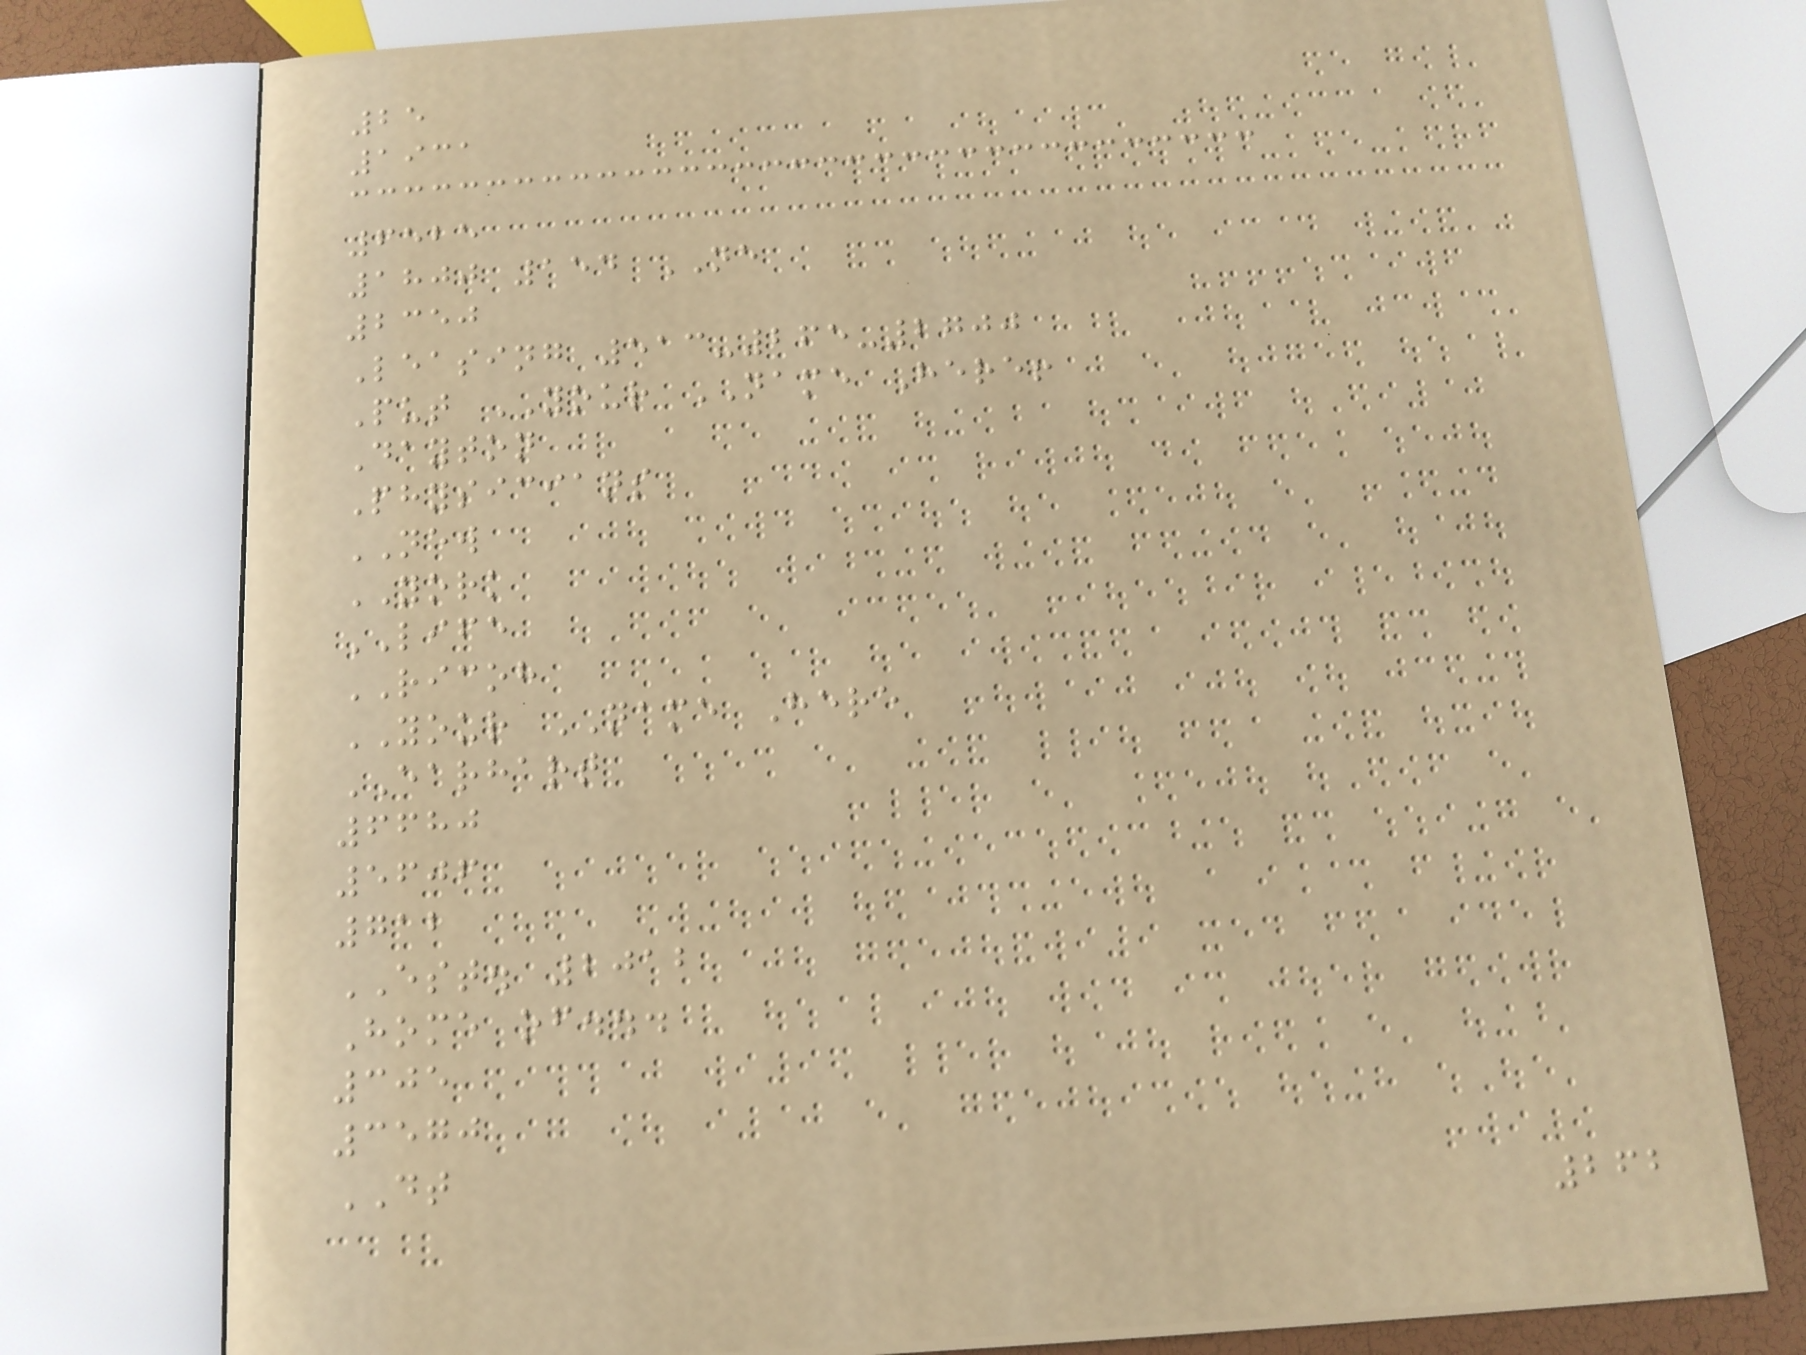25
1931
6525
1800 154 NE
2350
Leasing 513-265-2700
Put YOUR NAME Here!
Dayton
Physicians
NEW
YORK
LIFE
RICOH
YOUR NAME Here
EARHART
6680
5606
712
EST. 2012
Home of...
305
3570
DT
262
